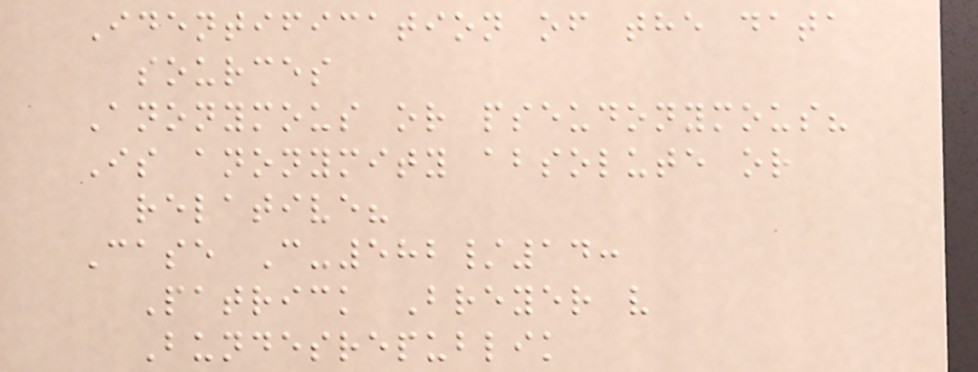Identification of the data
sources
Anonymous or pseudonymous?
Is anonymity absolute or
relative?
Case C-582/14:
Patrick Breyer v
Bundesrepublik
